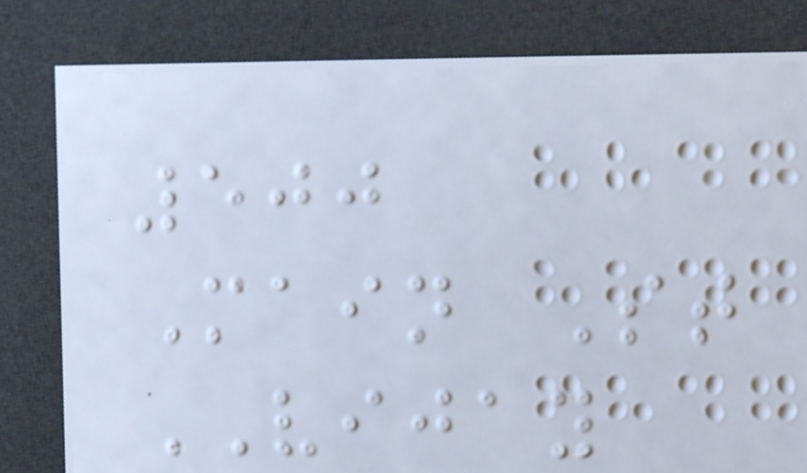500
Main St
VIJAY
